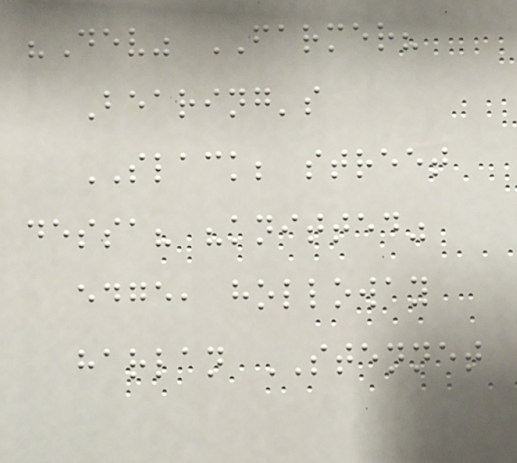"Dev" FARMER?
Bearing's
SLACK; street
dessa? "knitted"
edge, holloway
harlan STENNET
